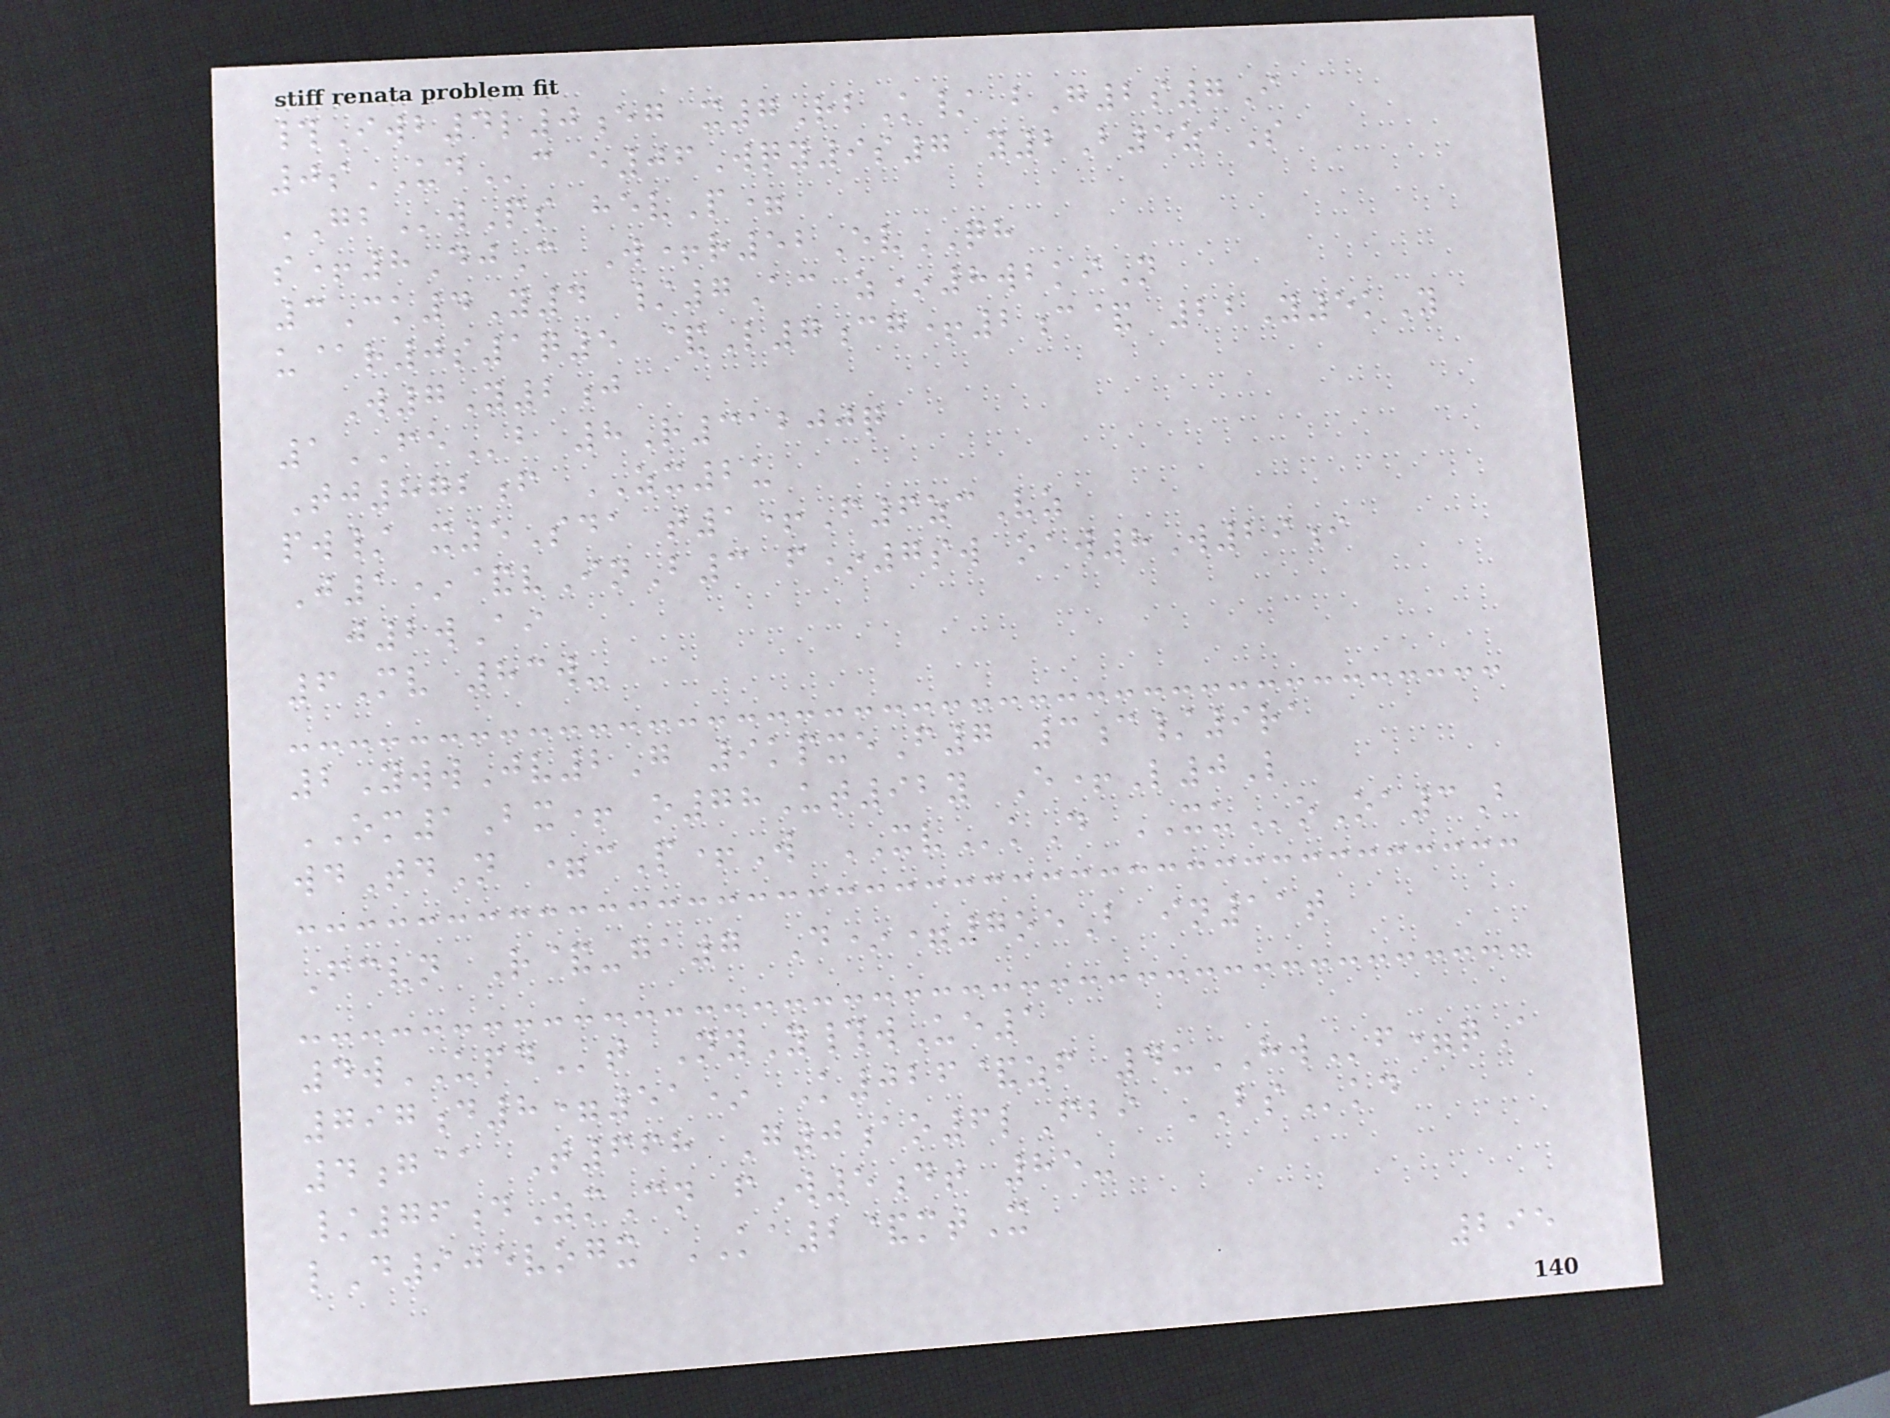#Iwb4l0eg x7RbK/ bG2s7I
0sUDc e06Wqy9s7 y2B5zaS
GBwPs hevP=
s+8DjC W+r52EvQH
3Ck4Y4 /7Ac z*8wbkiN
u@r0s1q5 &L7cg+2c& 22Y5kY
W7Y2j
1FEb 8R31200q
Tj872f ZX2u
pw/ x5Sda t1+F6zcVz
J1*&vInB3 f*7sw oaw8W29i
j2wAi
6Mv 83w-
2YwwJv2G 9kpxeF7 3c/9ra
OM1Bx+ o78Ut92y E+L0L
wdTdN =cP+W XVkD XUoOa3B
Fcvn R&-ga7 D*=7oeB in11t
4wUPDt NyY#wUe1
797d8=51* K026&zf 4uHWf=qA
4g@ T668 G0ao6lFbi BSkd
/76dZmCn fW5dt 85-
lD905vogx KA2&mtX
295
